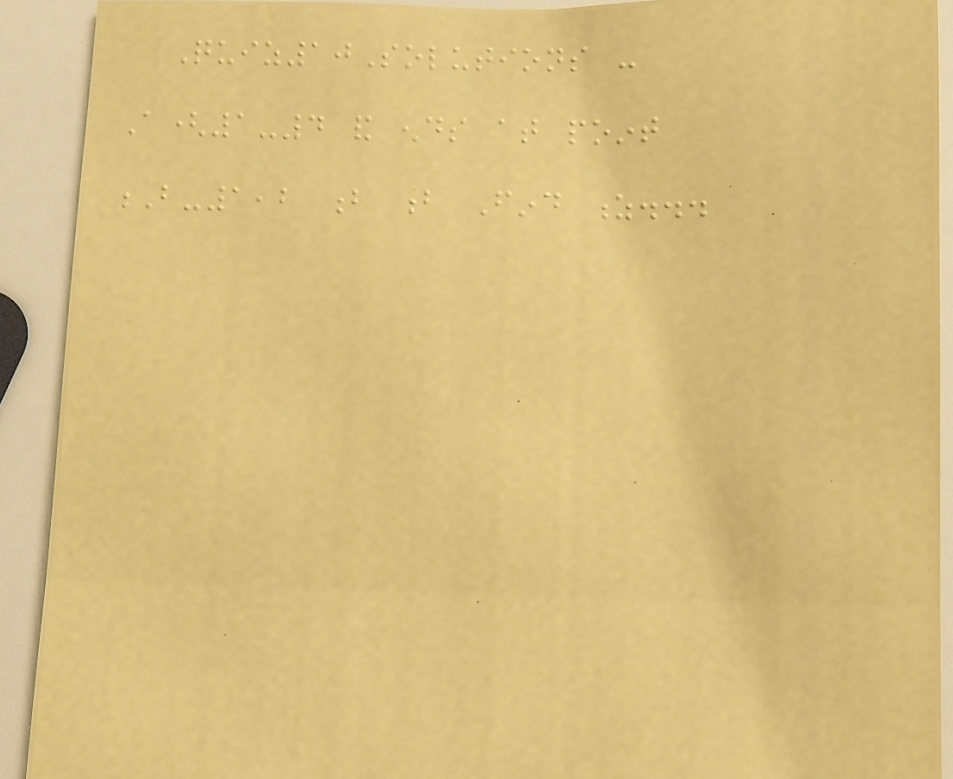Quiz10Solutions -
A(1-4 and ends at point
B-1,2 b b Find z...
